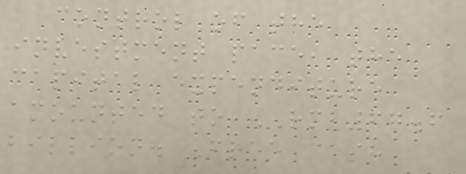control of the
investment pace, the
capital expenditure
amounted to RMB67.6
billion. Free cash
